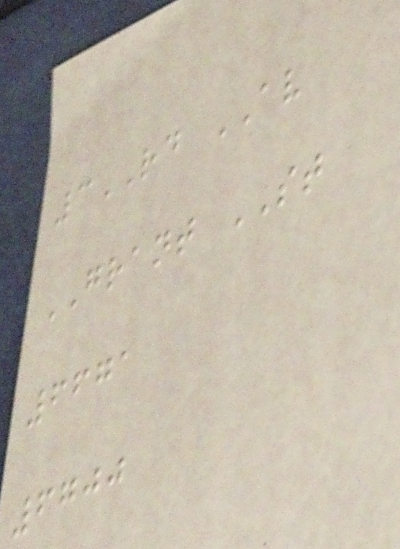3RD AV
GRANT ST
6671
6700
